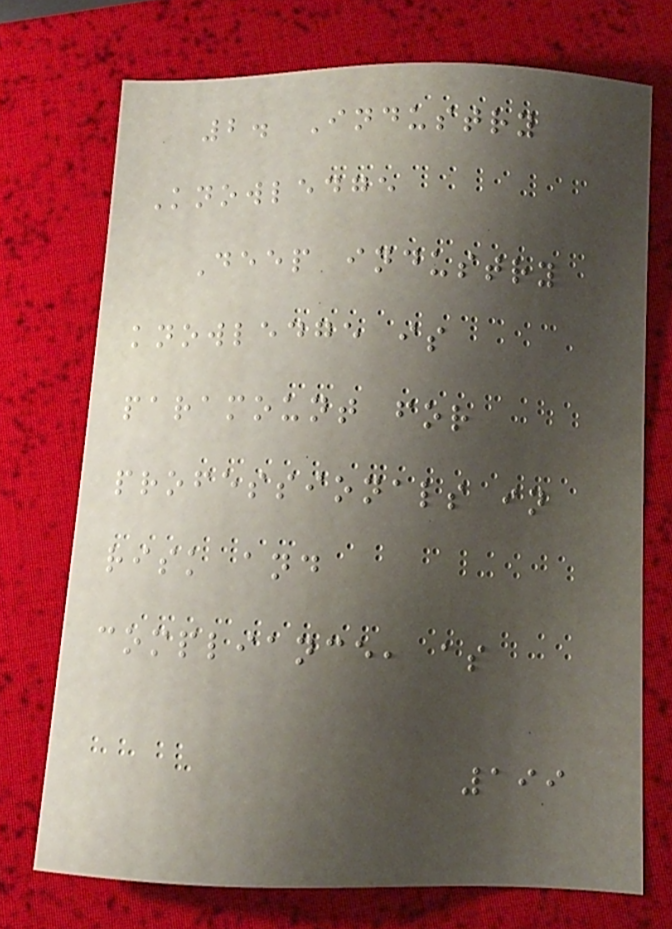2. Industry
Knowledge
Deep industry
knowledge is
paramount for
professionals in
risk and
compliance, as
199
